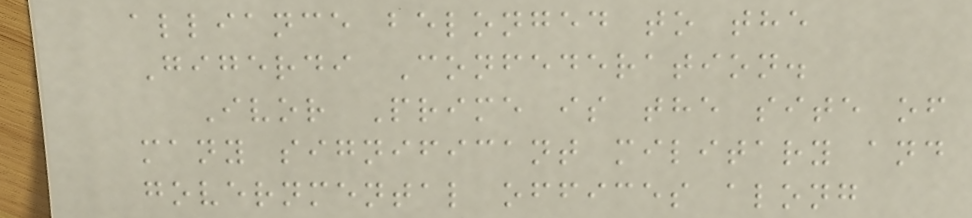alliance belonged to the
Gigerdi Confederation.
Ivor Prime is the site of
many significant military and
governmental offices along
